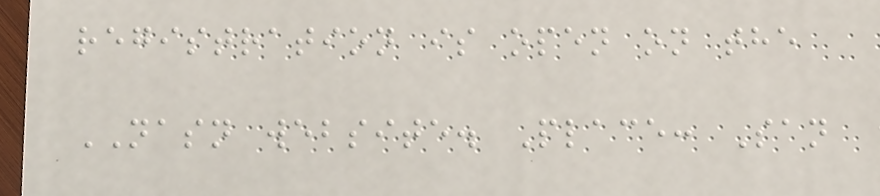registration is open on the
NASN website. Place: San
